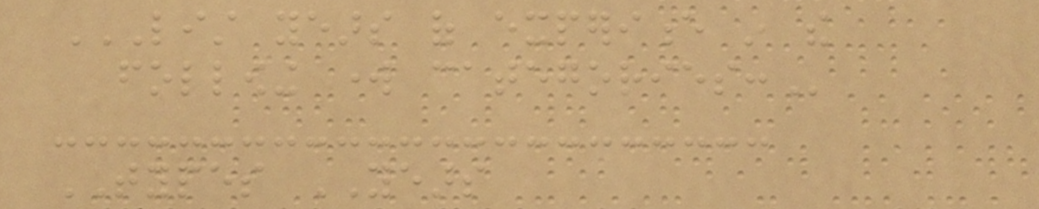LIST YEARS OF EXPERIENCE IN THE
FOLLOWING WORK CATEGORIES:
TYPES YEARS
